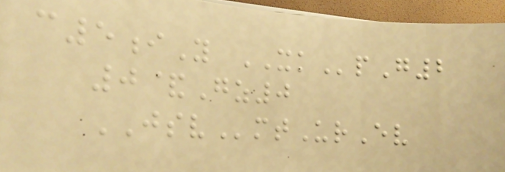c5iY XKpG2
0&Gz0
JSVmtUrEv
